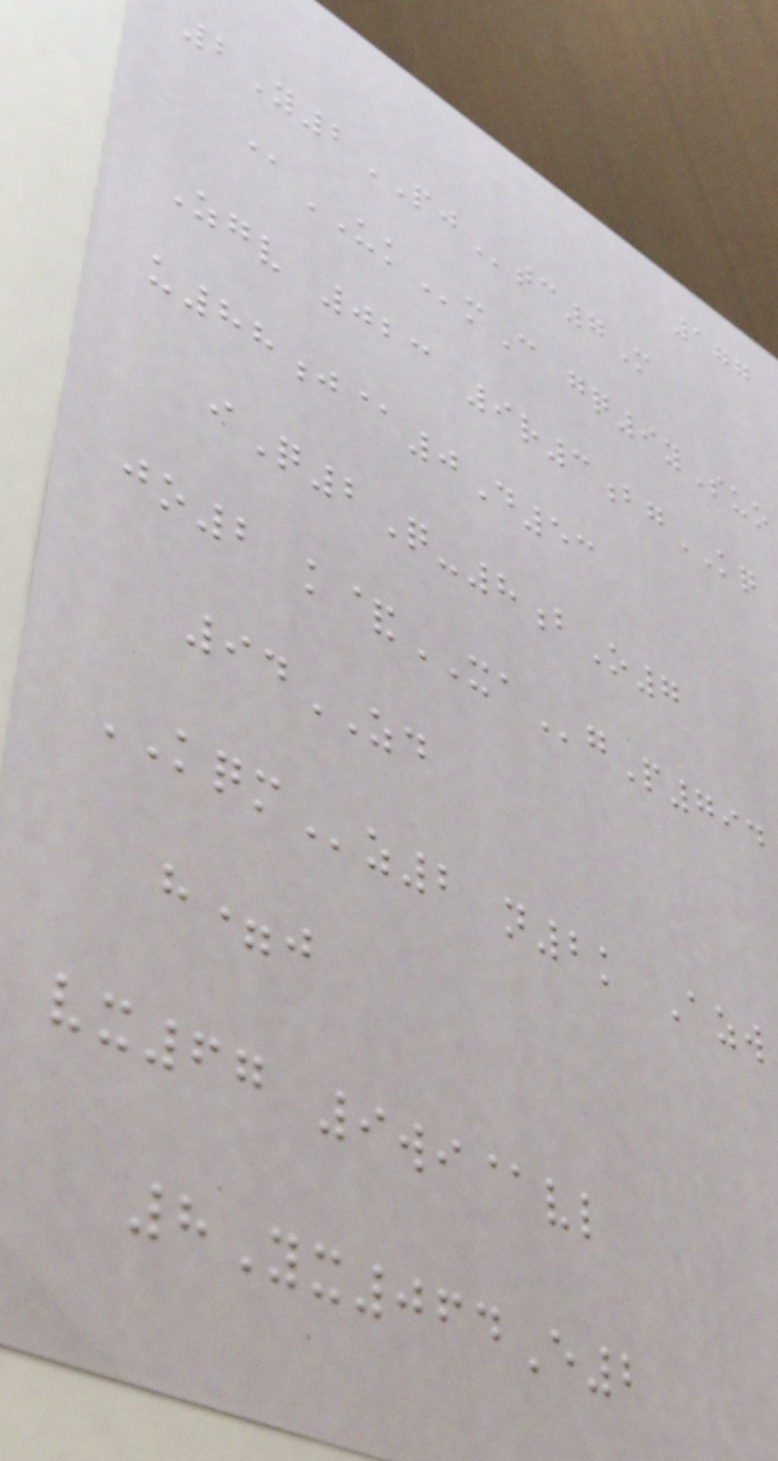177
2Y2PJtc7M
@UKmC gq9ySuo
Zgv 023 9r3bgKQ
u88j@0D53
iQ2Q-8bO7
jo2 k&XAgP794
94ZD
KQMz2 n2k Azw
h=j
vx67 9wi@vl
8Yx064E2
